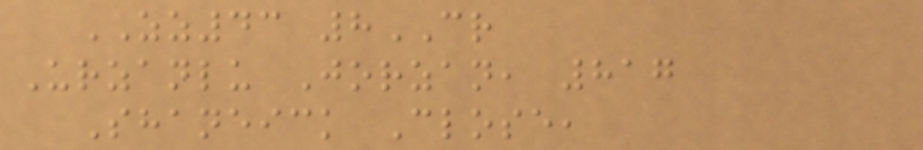ZZ43 8CR
Urzanlu Jorzan, 817
Shaneick Close,
